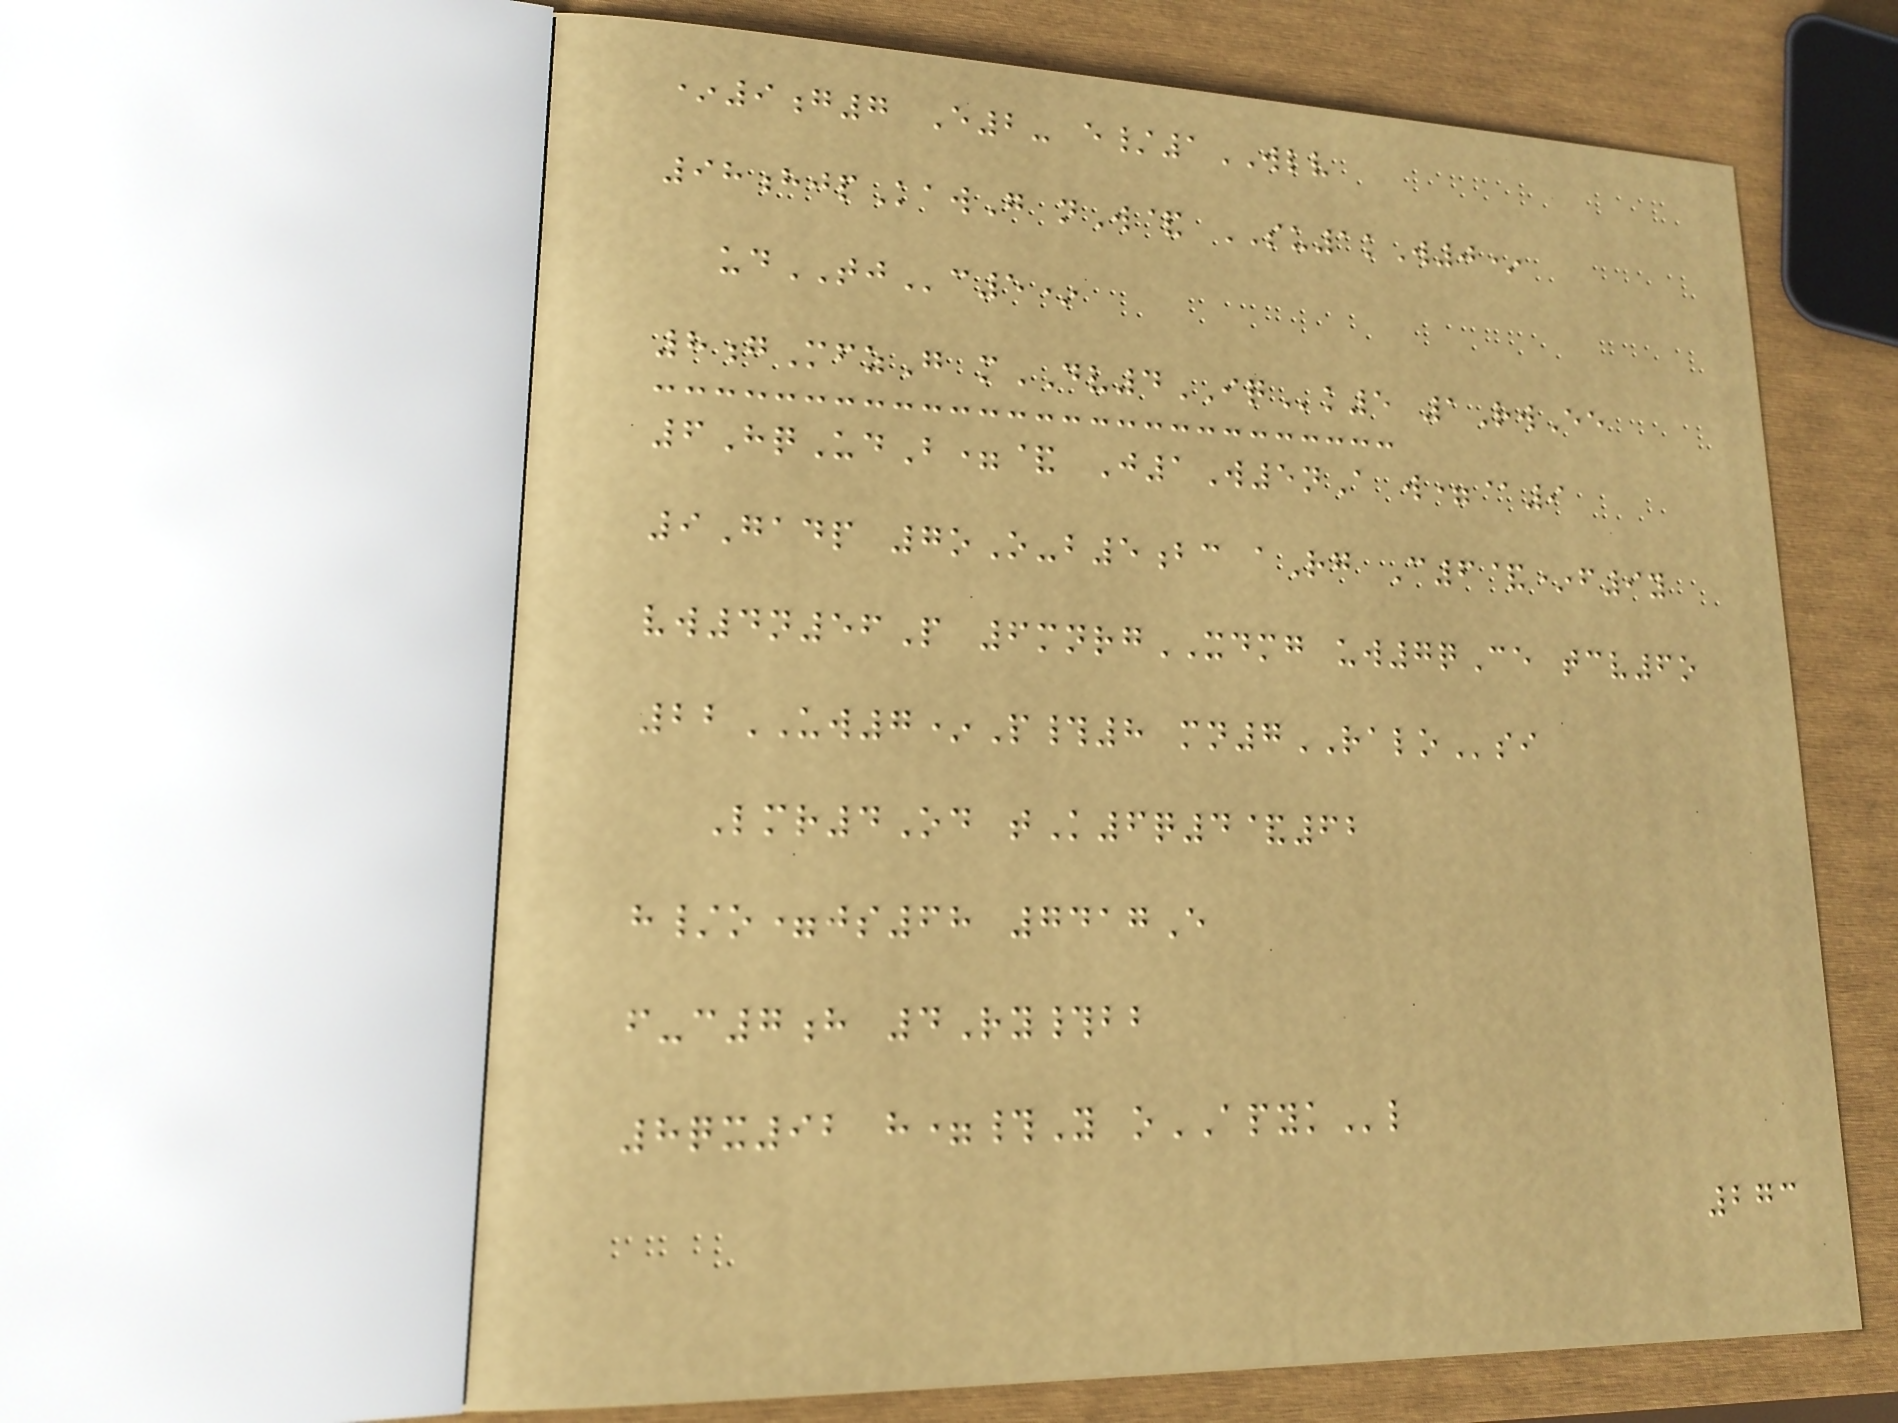*9g7 E2- e/1WLV
98hjpKawG nW& SU1kW0*
udTJc5*
8gMfzG mDV4IQk5 1RwEe
6HqUdB=& J1W5nA w=@9
9Gadp 7oO-b5bc aRg C6&*f9y
vw4n56P 6mnrgXDMG uw7qCe tcv6o
22UW7*P#8 mn7RALOsi
Lmr4Od tK6q4&62
h/o=js68 7417E
f-c7h 4Ry#bb
8qx92 h=#Y oAPYKl
273
